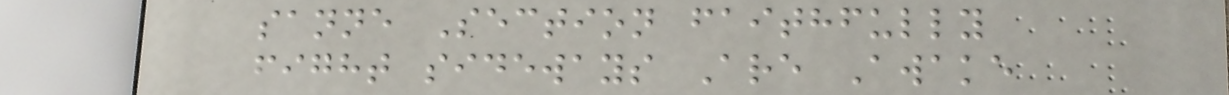sanne Section faithfully
fight sideways Are Awake
